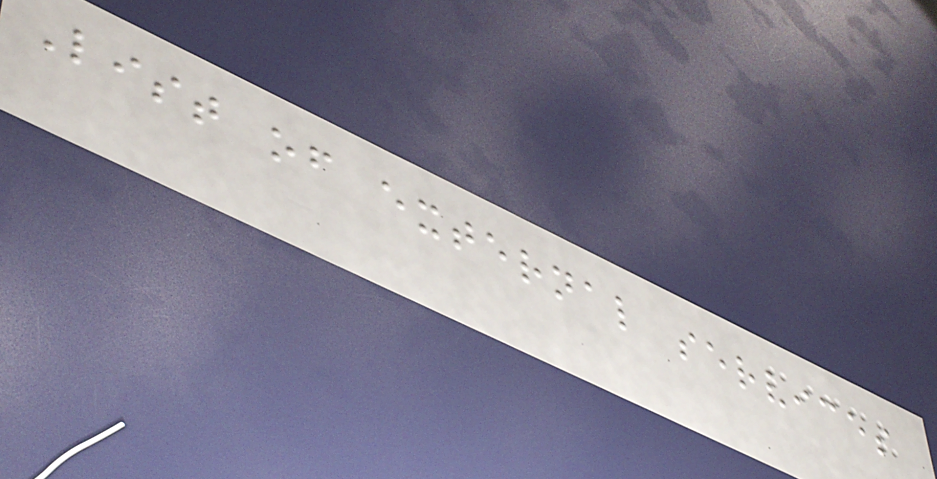List of external services
